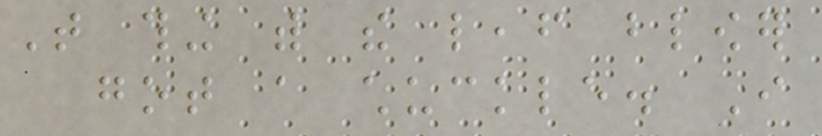That thing with the leaf blower
got a chuckle. I
